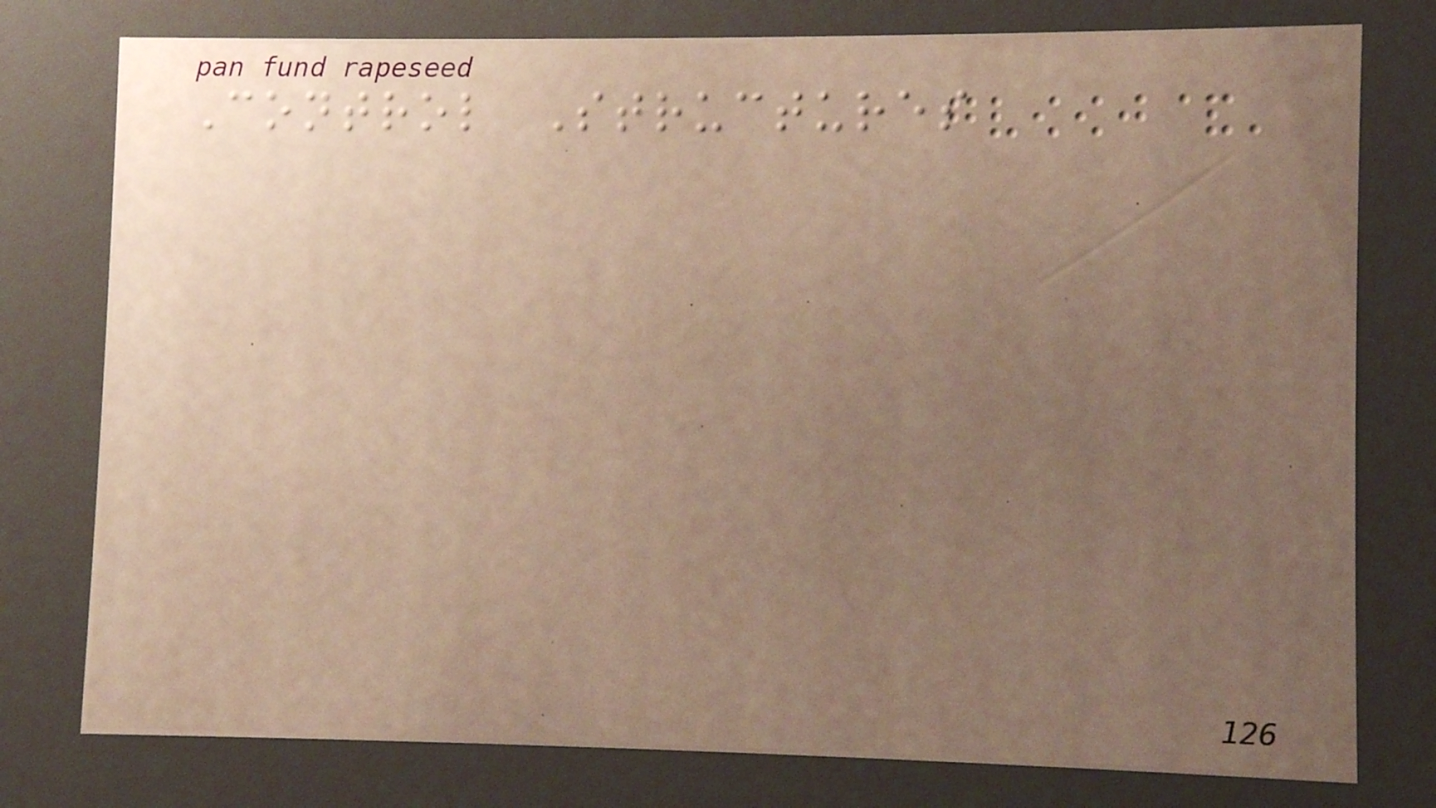Control Structures
